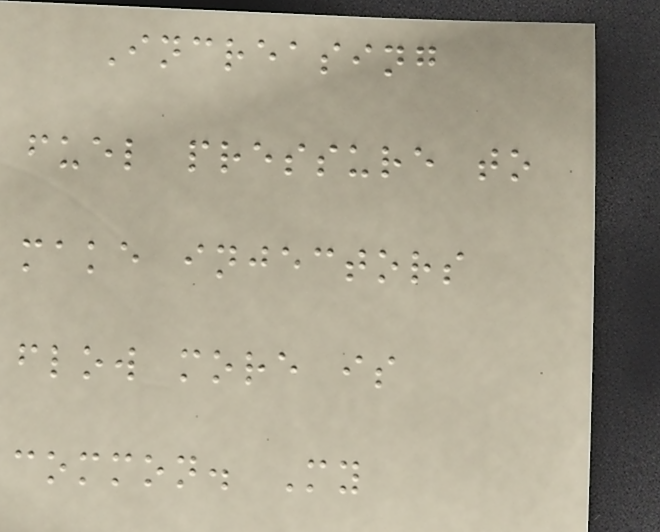Increasing
fuel pressure to
make injectors
flow more is
common. My
